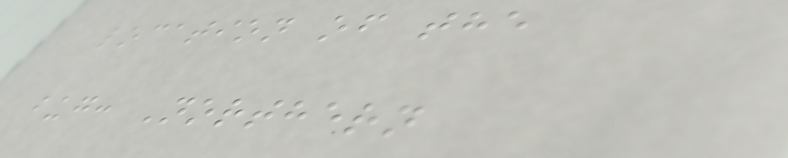location of the
bug: Northern
